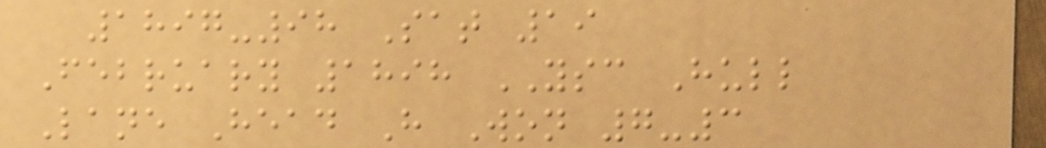1897-98 Sat 19
February 1898 YSC Hull
Lane Head H Won 7-3
